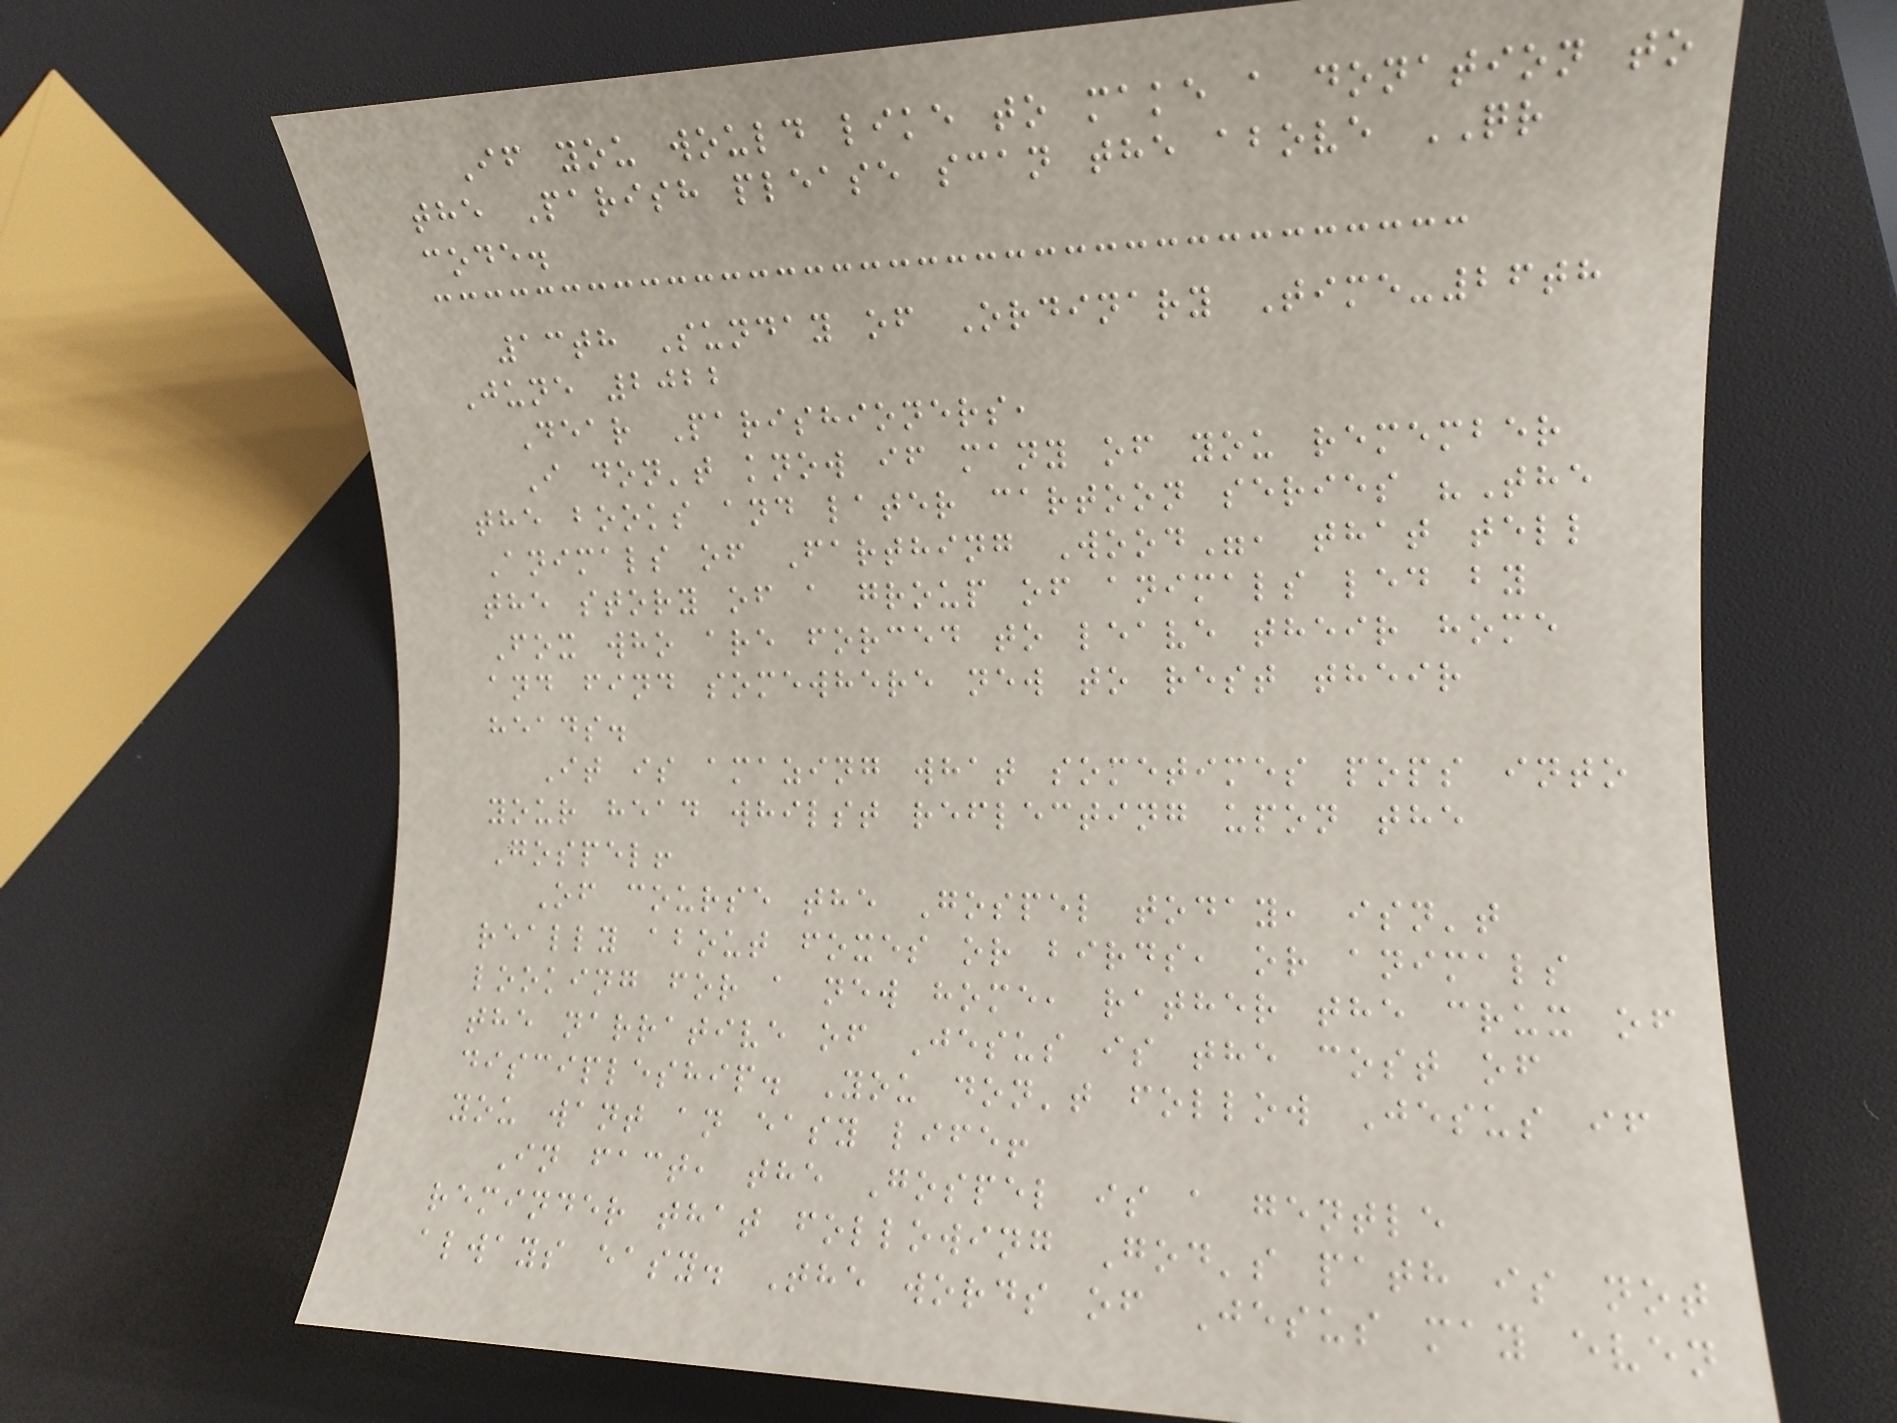If you would like to make a donation to
the Parish please scan the above QR
code.
13th Sunday of Ordinary Time-26th
June 2022
Dear Parishioners,
I don't know if many of you remember
the books and later cartoon series "The
Animals of Farthing Wood", that tell
the story of a group of animals led by
Fox who are forced to leave their home
and find somewhere new to rest their
heads.
It is amazing what sometimes pops into
your head whilst reflecting upon the
Gospel!
Of course the Gospel today, isn't
really about foxes or birds, or animals
looking for a new home, rather the crux of
the narrative of Jesus is the cost of
discipleship. You don't follow Jesus if
you want an easy life!
In fact, the Gospel is a gentle
reminder that following God's path is not
always easy. The words of Jesus may even
